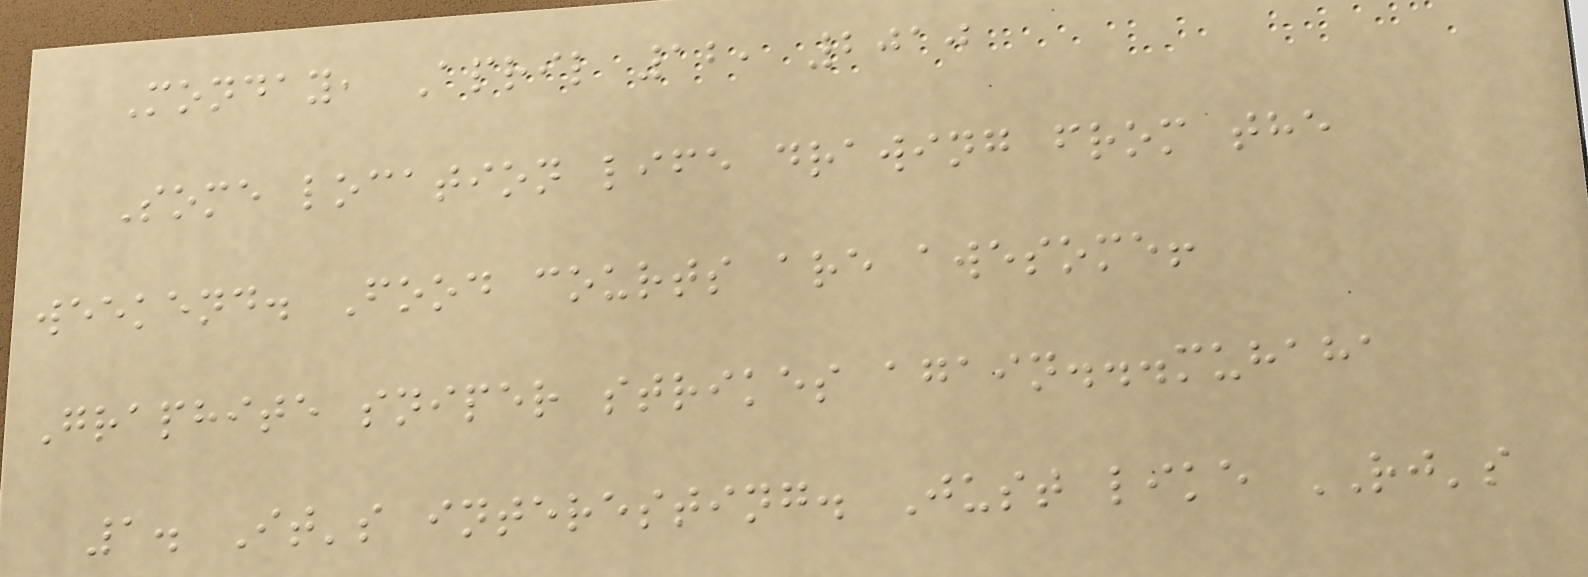Monday, April 12, 2010
Some location life drawing from the
weekend. Food courts are awesome!
Graphite sniper strikes again...muhaha
1. It's interesting. Just like RJ's
